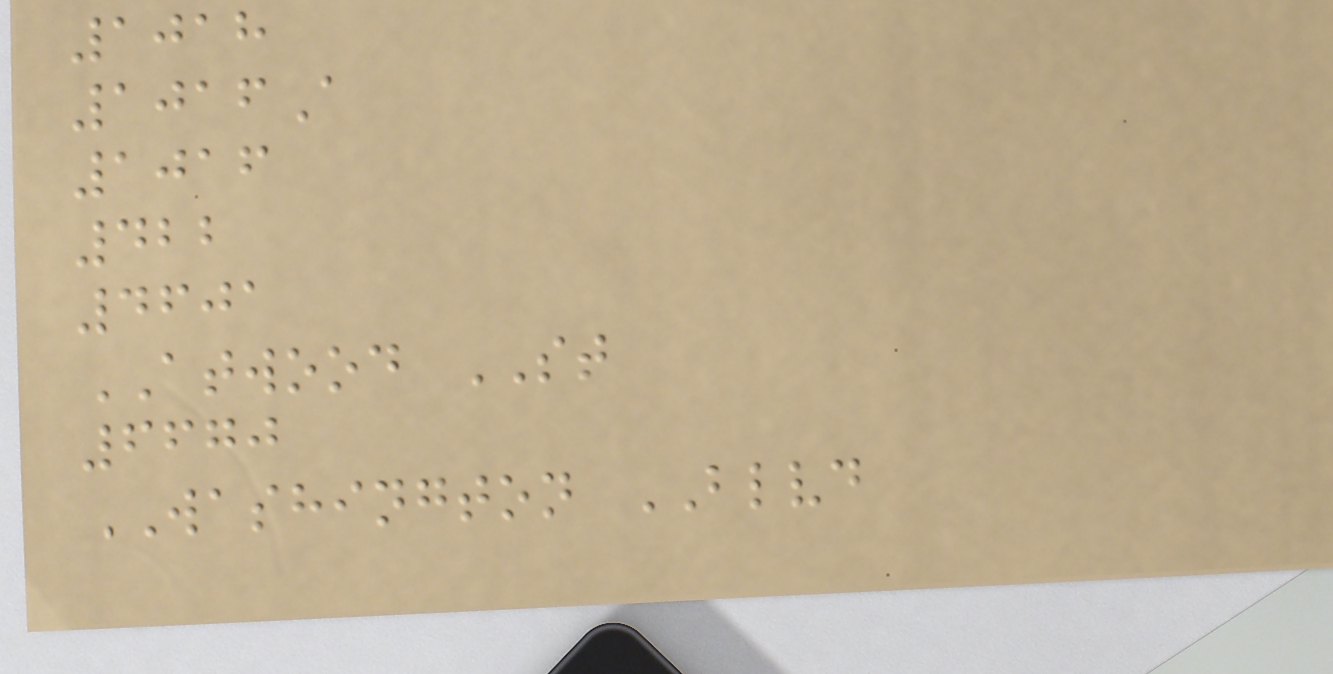1018
1016A
1016
422
4601
ATWOOD ST
6670
WASHINGTON BLVD
